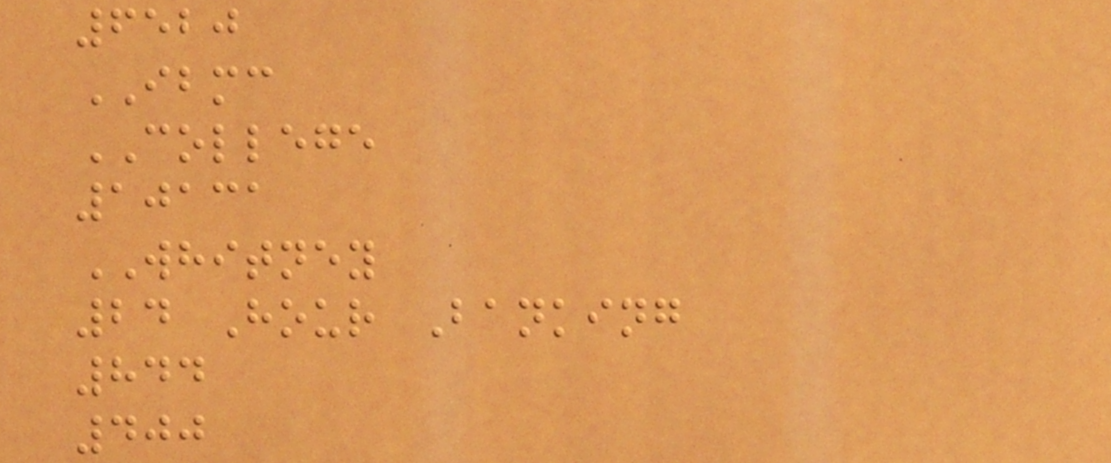6520
IBMC
COLLEGE
10131
WHITNEY
24 Hour Banking
844
400
